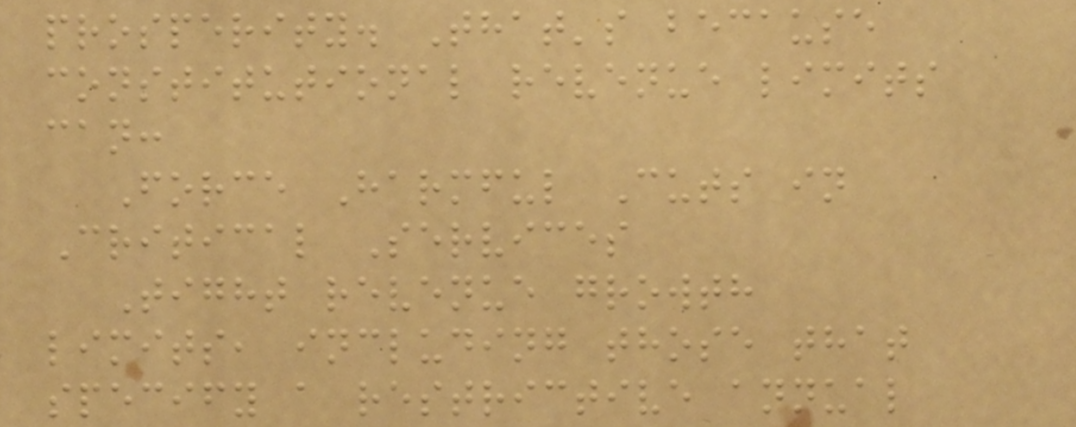prosperity. That's because
constitutional revenue limits
can:
Force Harmful Cuts in
Critical Services
Tight revenue growth
limits, including those that
specify a restrictive annual
